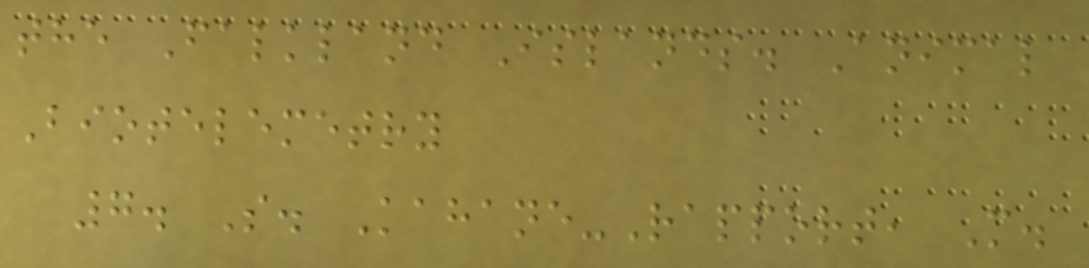the Falkland Islands. Animal
Biotelemetry
7. S. Kahane-Rapport, M.
